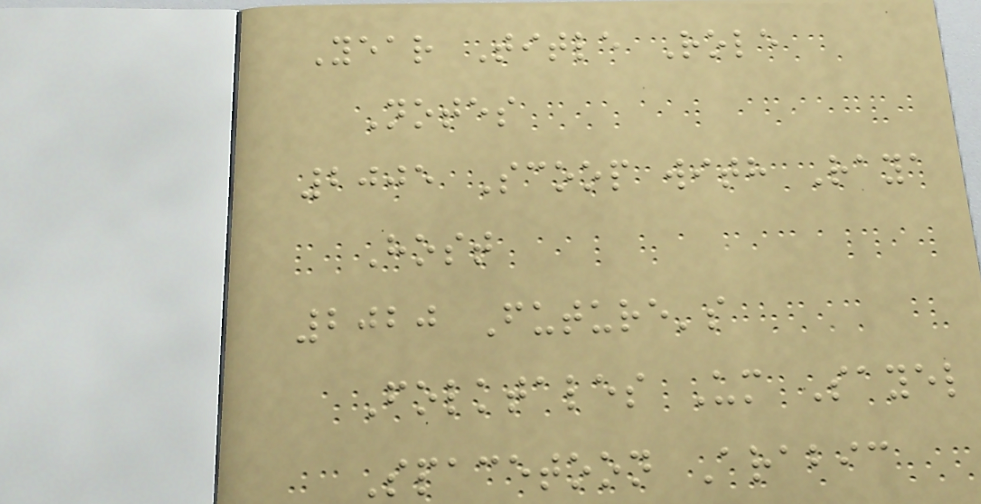Year Title Role
Notes
2005 Scoop with Raya
Host
2020 Future's
Folktales Um Sayel
Spacetoon Arabic
